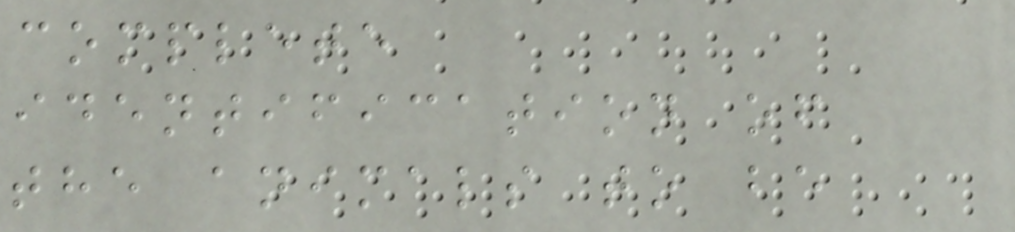complete
identification of
the animals to be
